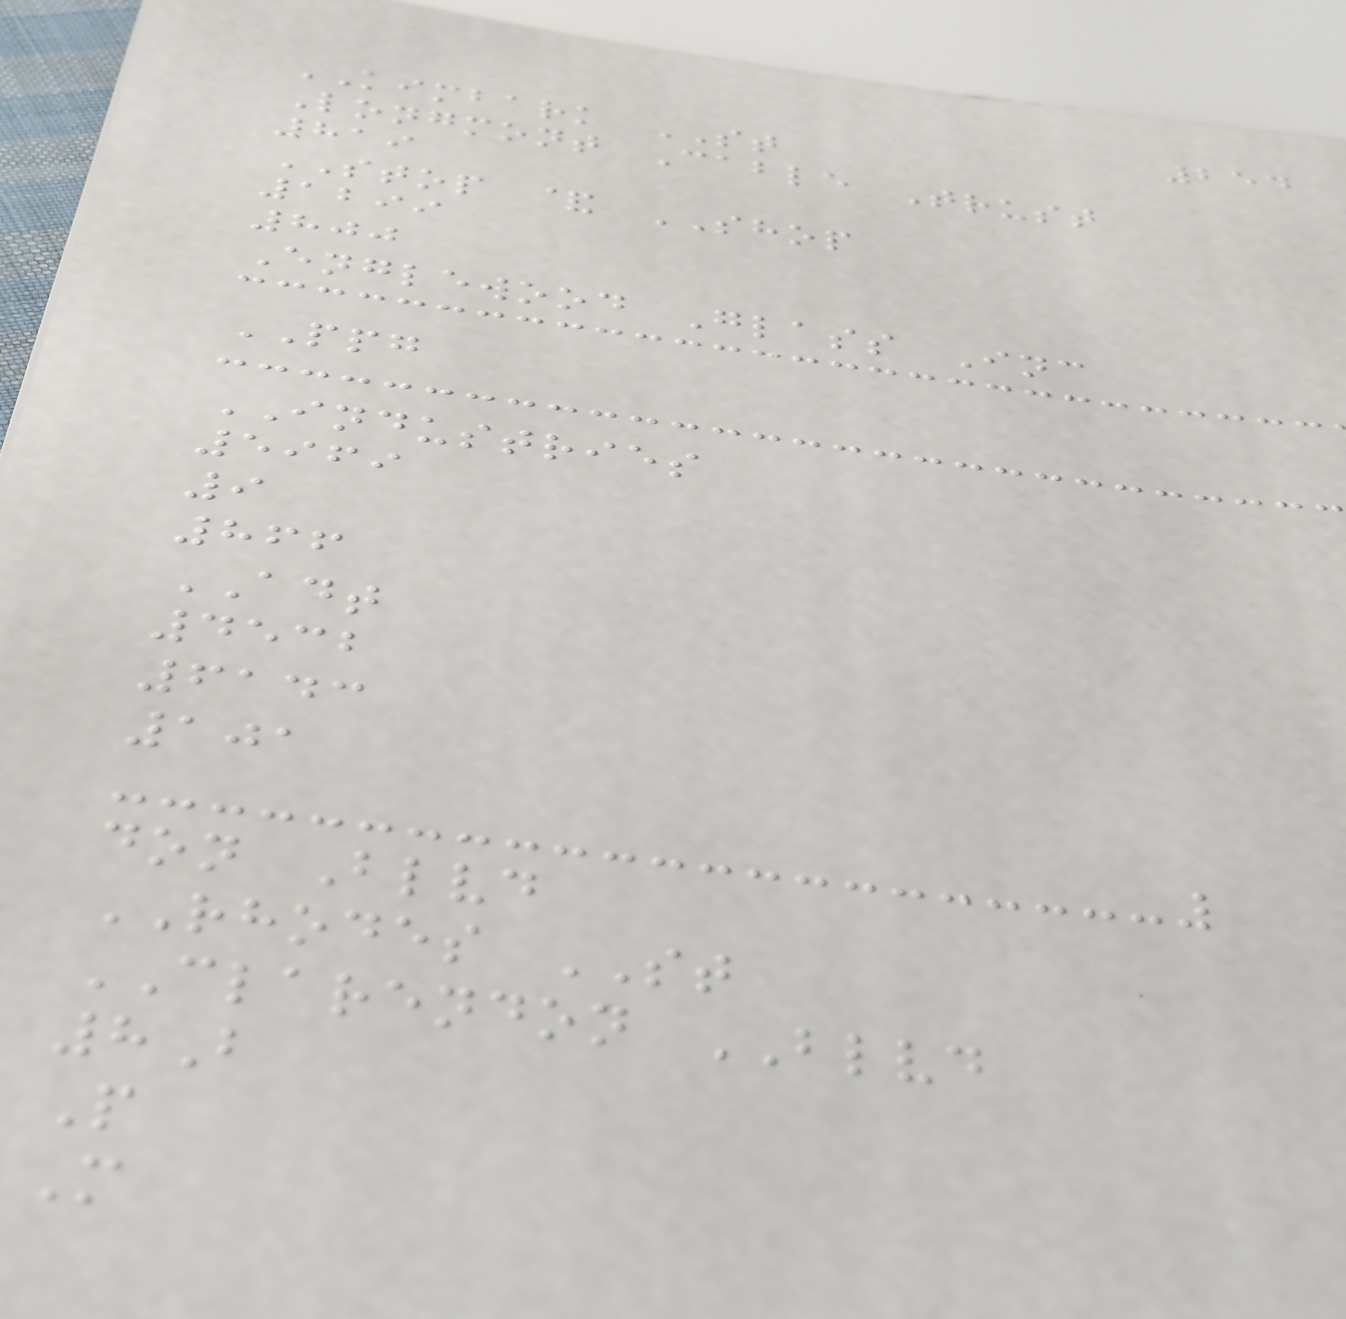254
KIMBARK ST
Longmont Cable Trust
819
STOP & SHOP
1299
800
Englewood Glass Inc
PPG
INDUSTRIES
5969
9
866
ADT
4532
6143
101
don Blvd
RHODES ST
CLARENDON BLVD
8B
P
M
